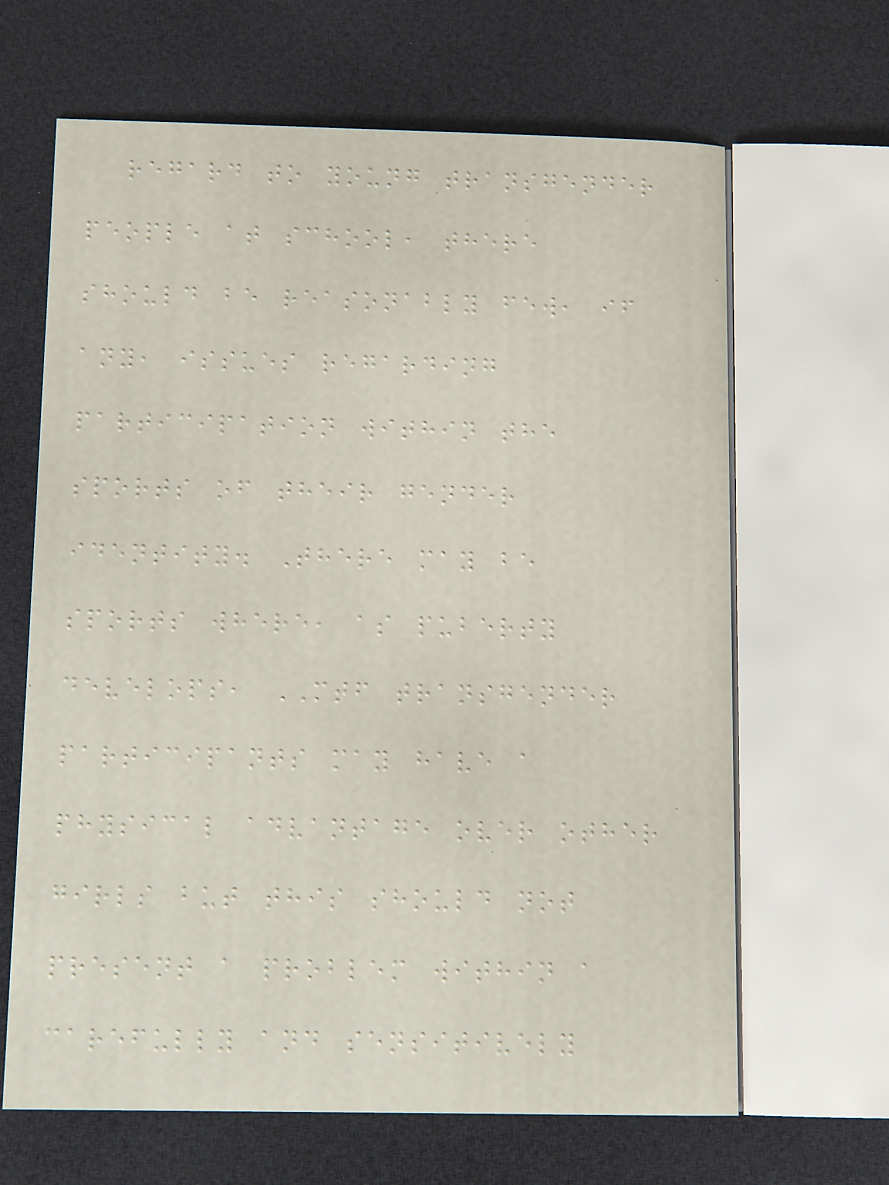regard to young transgender
people at school, there
should be reasonably few, if
any, issues regarding
participation within the
sports of their gender
identity. There may be
sports where, as puberty
develops, MTF transgender
participants may have a
physical advantage over other
girls but this should not
present a problem within a
carefully and sensitively
